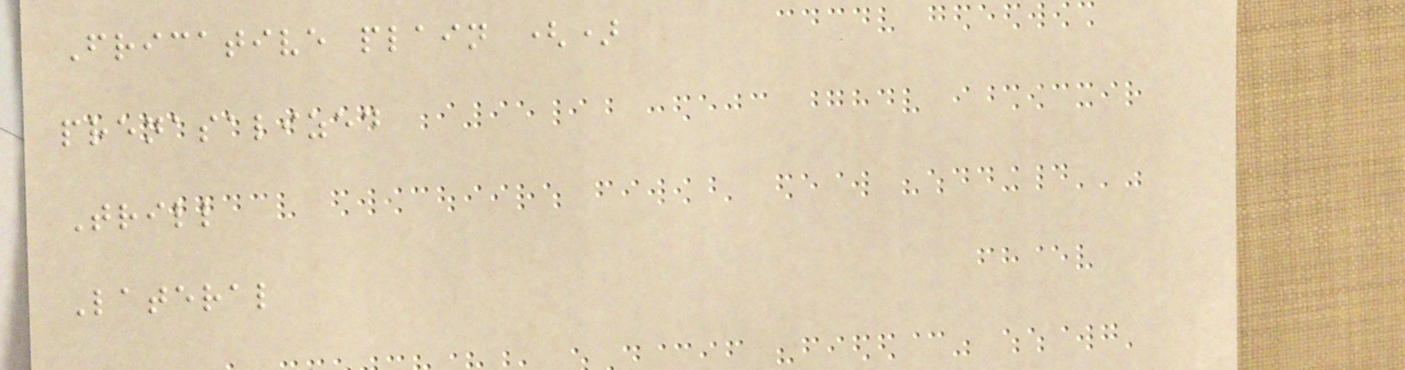Fricative plain ()
prenasalized
Trill
Lateral
